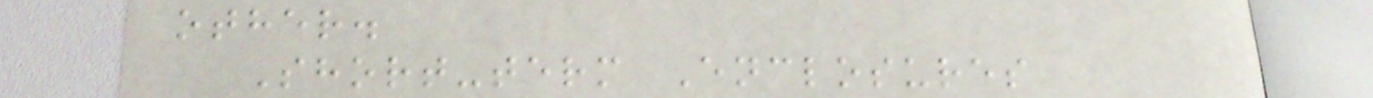other.
Short-term Enclosures
